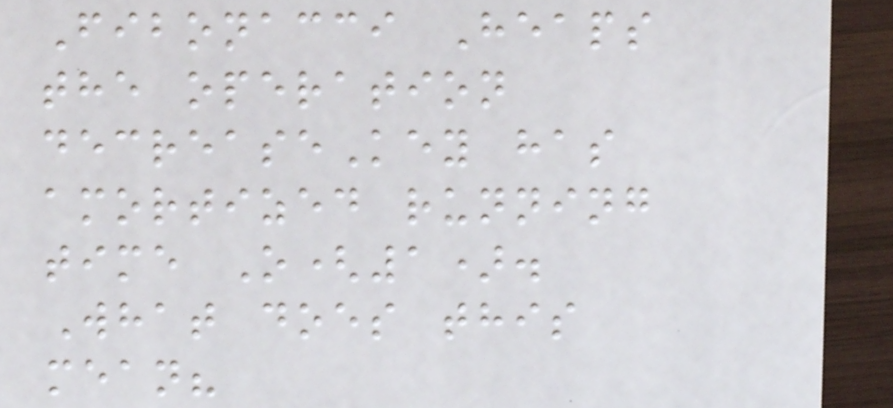Fibonacci Heaps
the operation
decreaseKey has
amortized running
time O(1).
What does this
mean?
